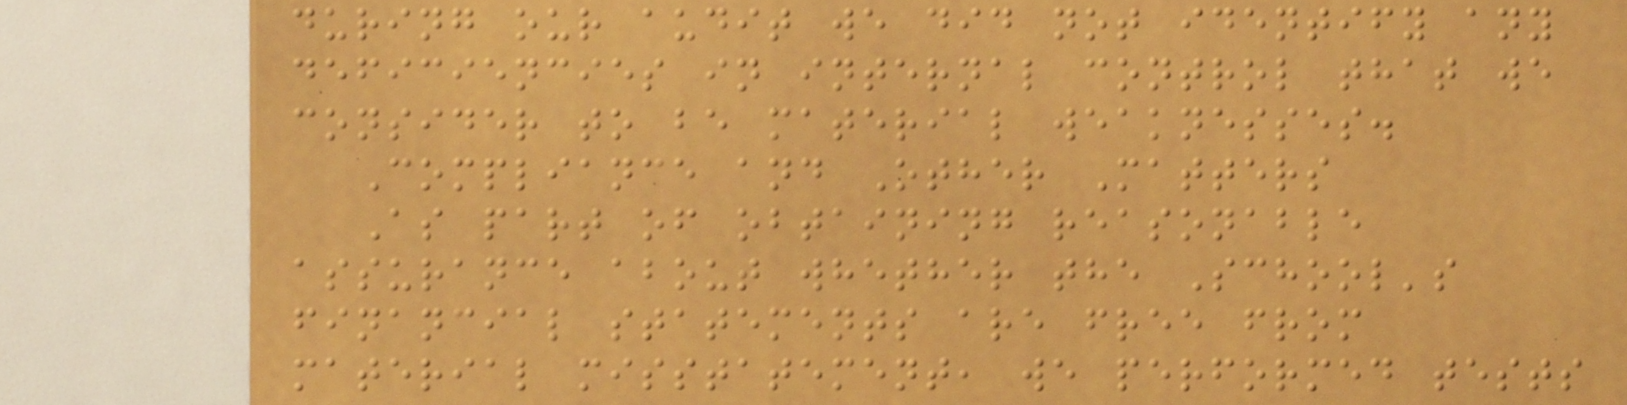during our audit we did not identify any
deficiencies in internal control that we
consider to be material weaknesses.
Compliance and Other Matters
As part of obtaining reasonable
assurance about whether the School's
financial statements are free from
material misstatement, we performed tests
